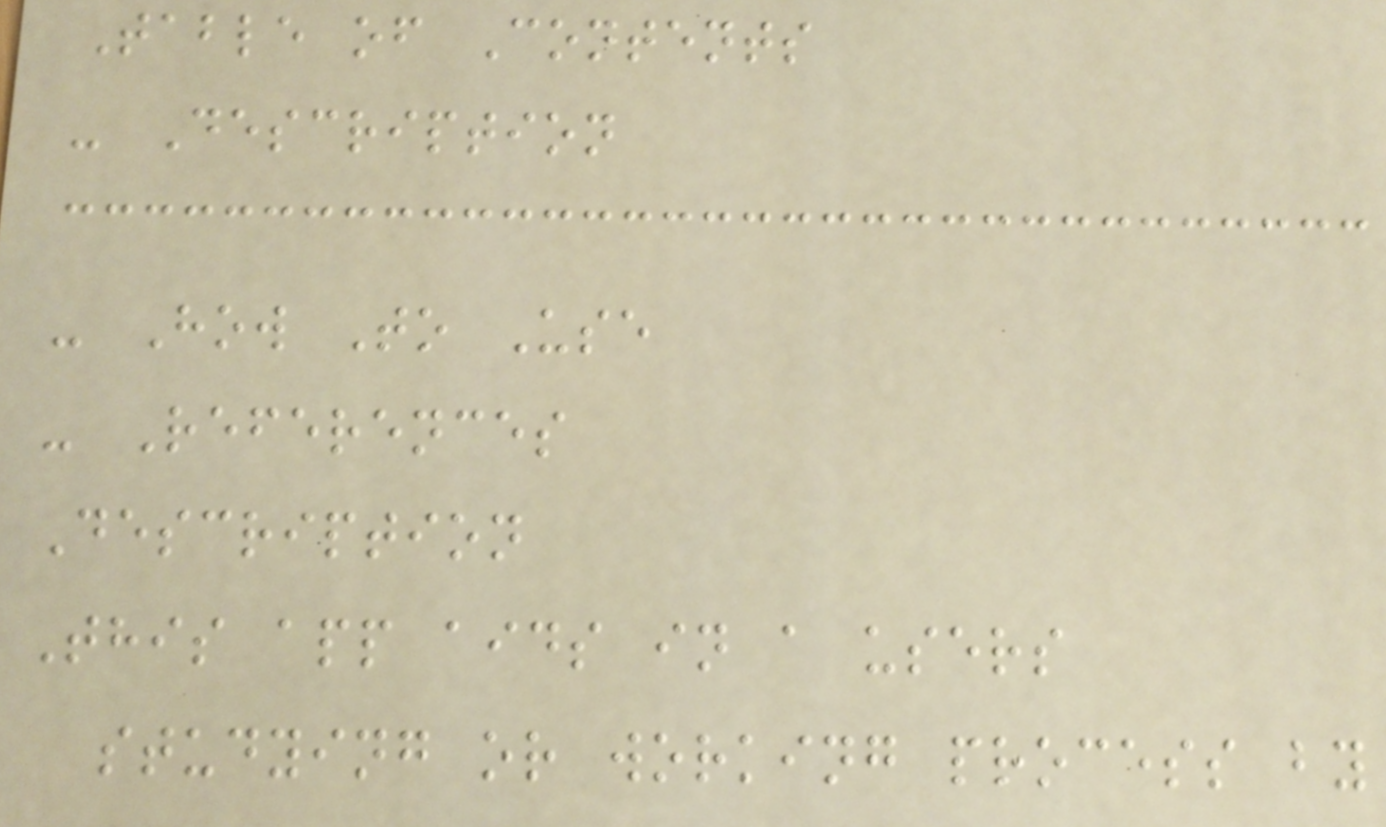Table of Contents
- Description
- How To Use
- References
Description
This app aids in a users
studying or working process by
